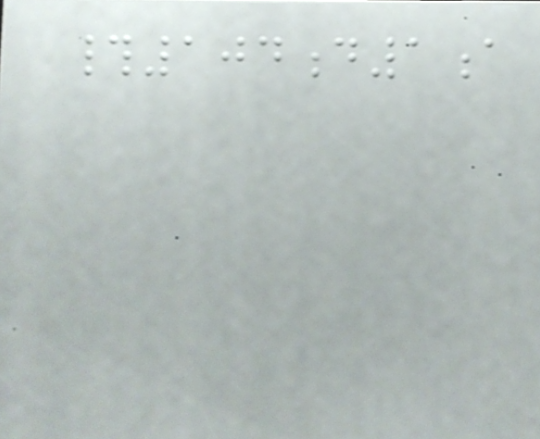#104d1a
